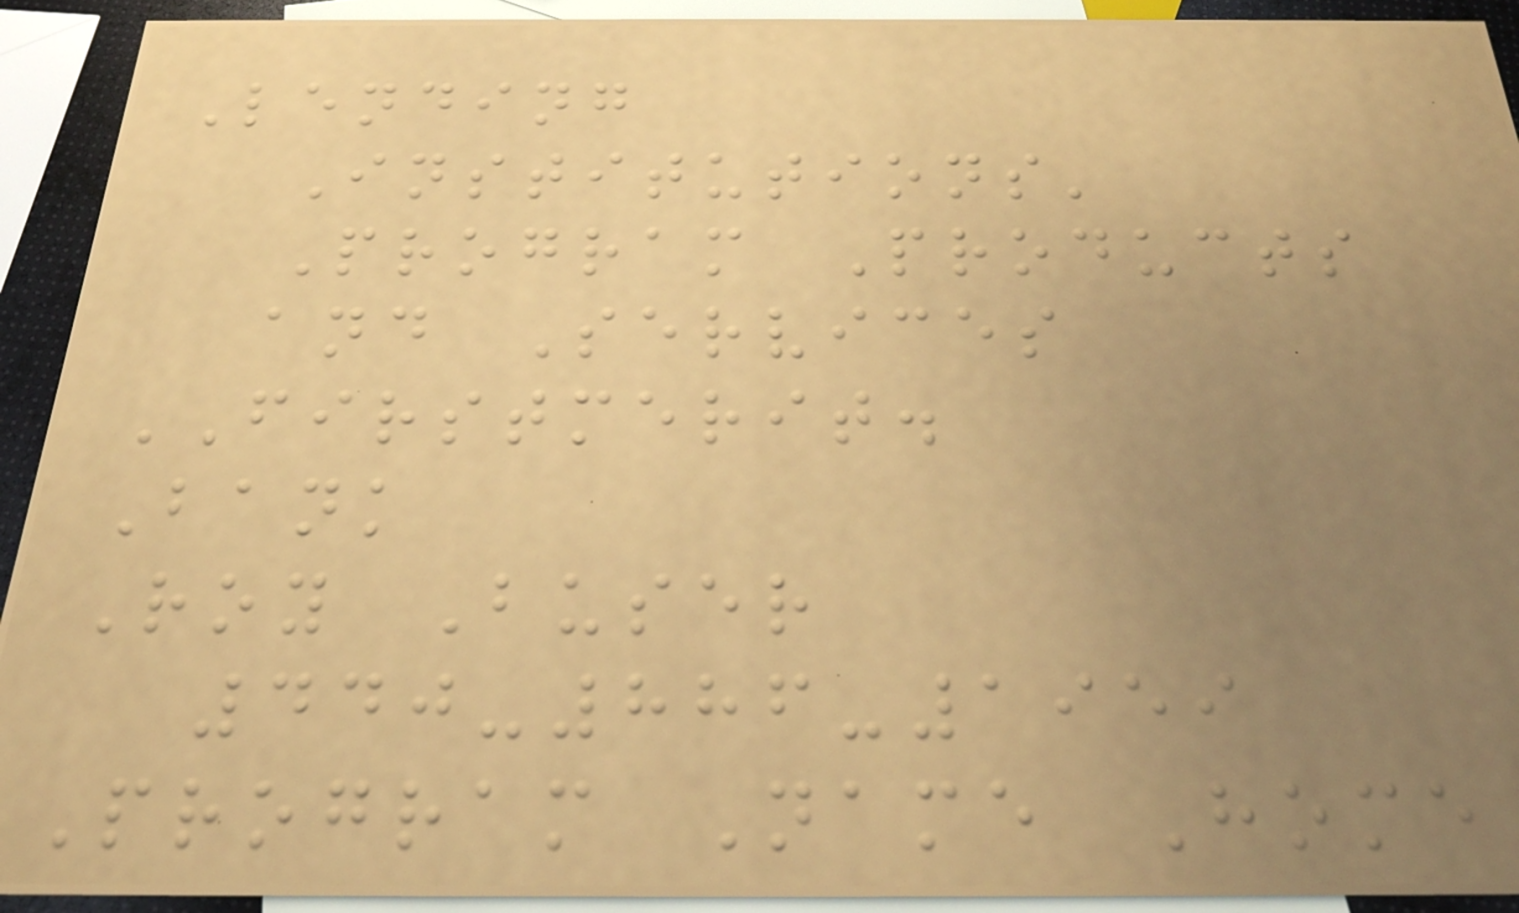Lending
Institutions'
Program Products
and Services
FIRSTMERIT.
Bank
Roy Buser
440-886-1959
Program Name Home
